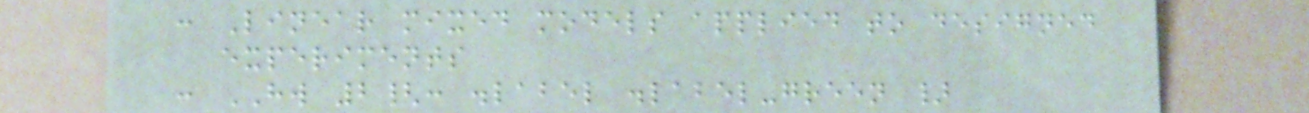: Linear mixed models applied to designed
experiments
: HW 2{: .label .label-green }
